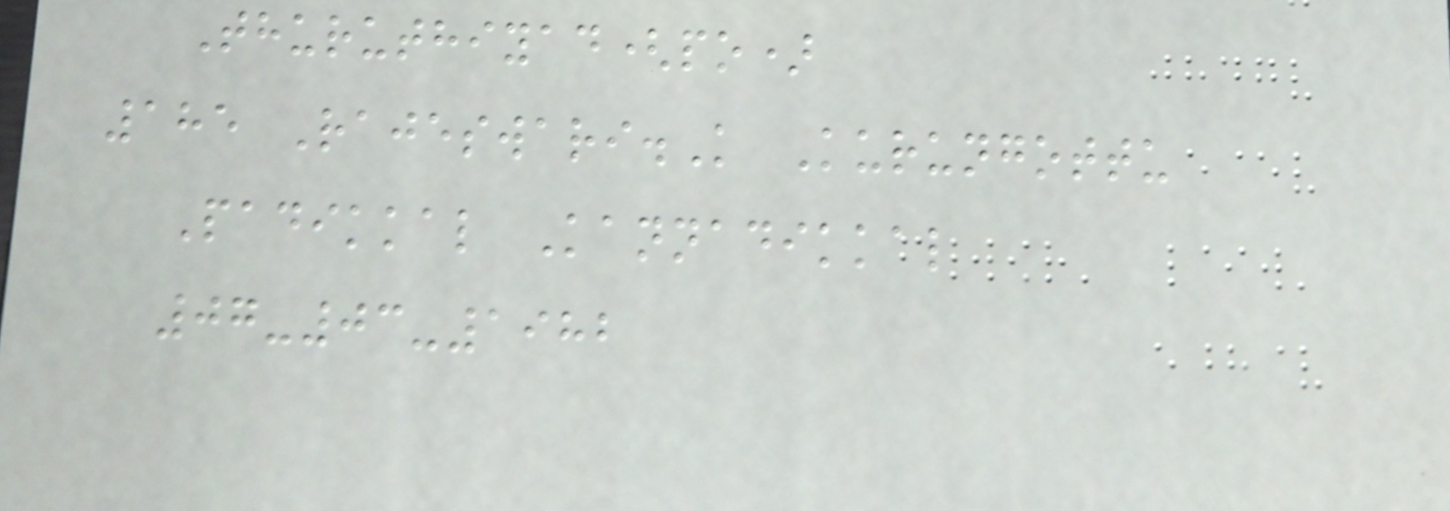Thuruthiyad(po)
185 Rajeswari.K Kurungottu
Padikkal Kannadikkal
07-03-1982
